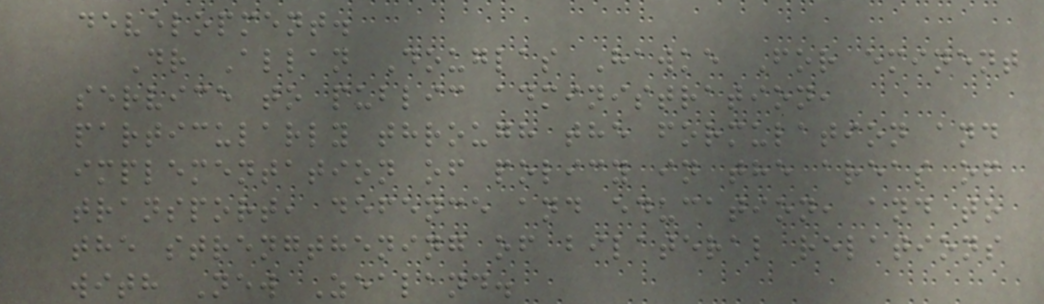development.
Dr Allan Douglas Hawke For eminent
service to public administration,
particularly through the formulation and
implementation of policy in the areas of
transport, defence and education, and to
the strengthening of bilateral relations
with New Zealand.
